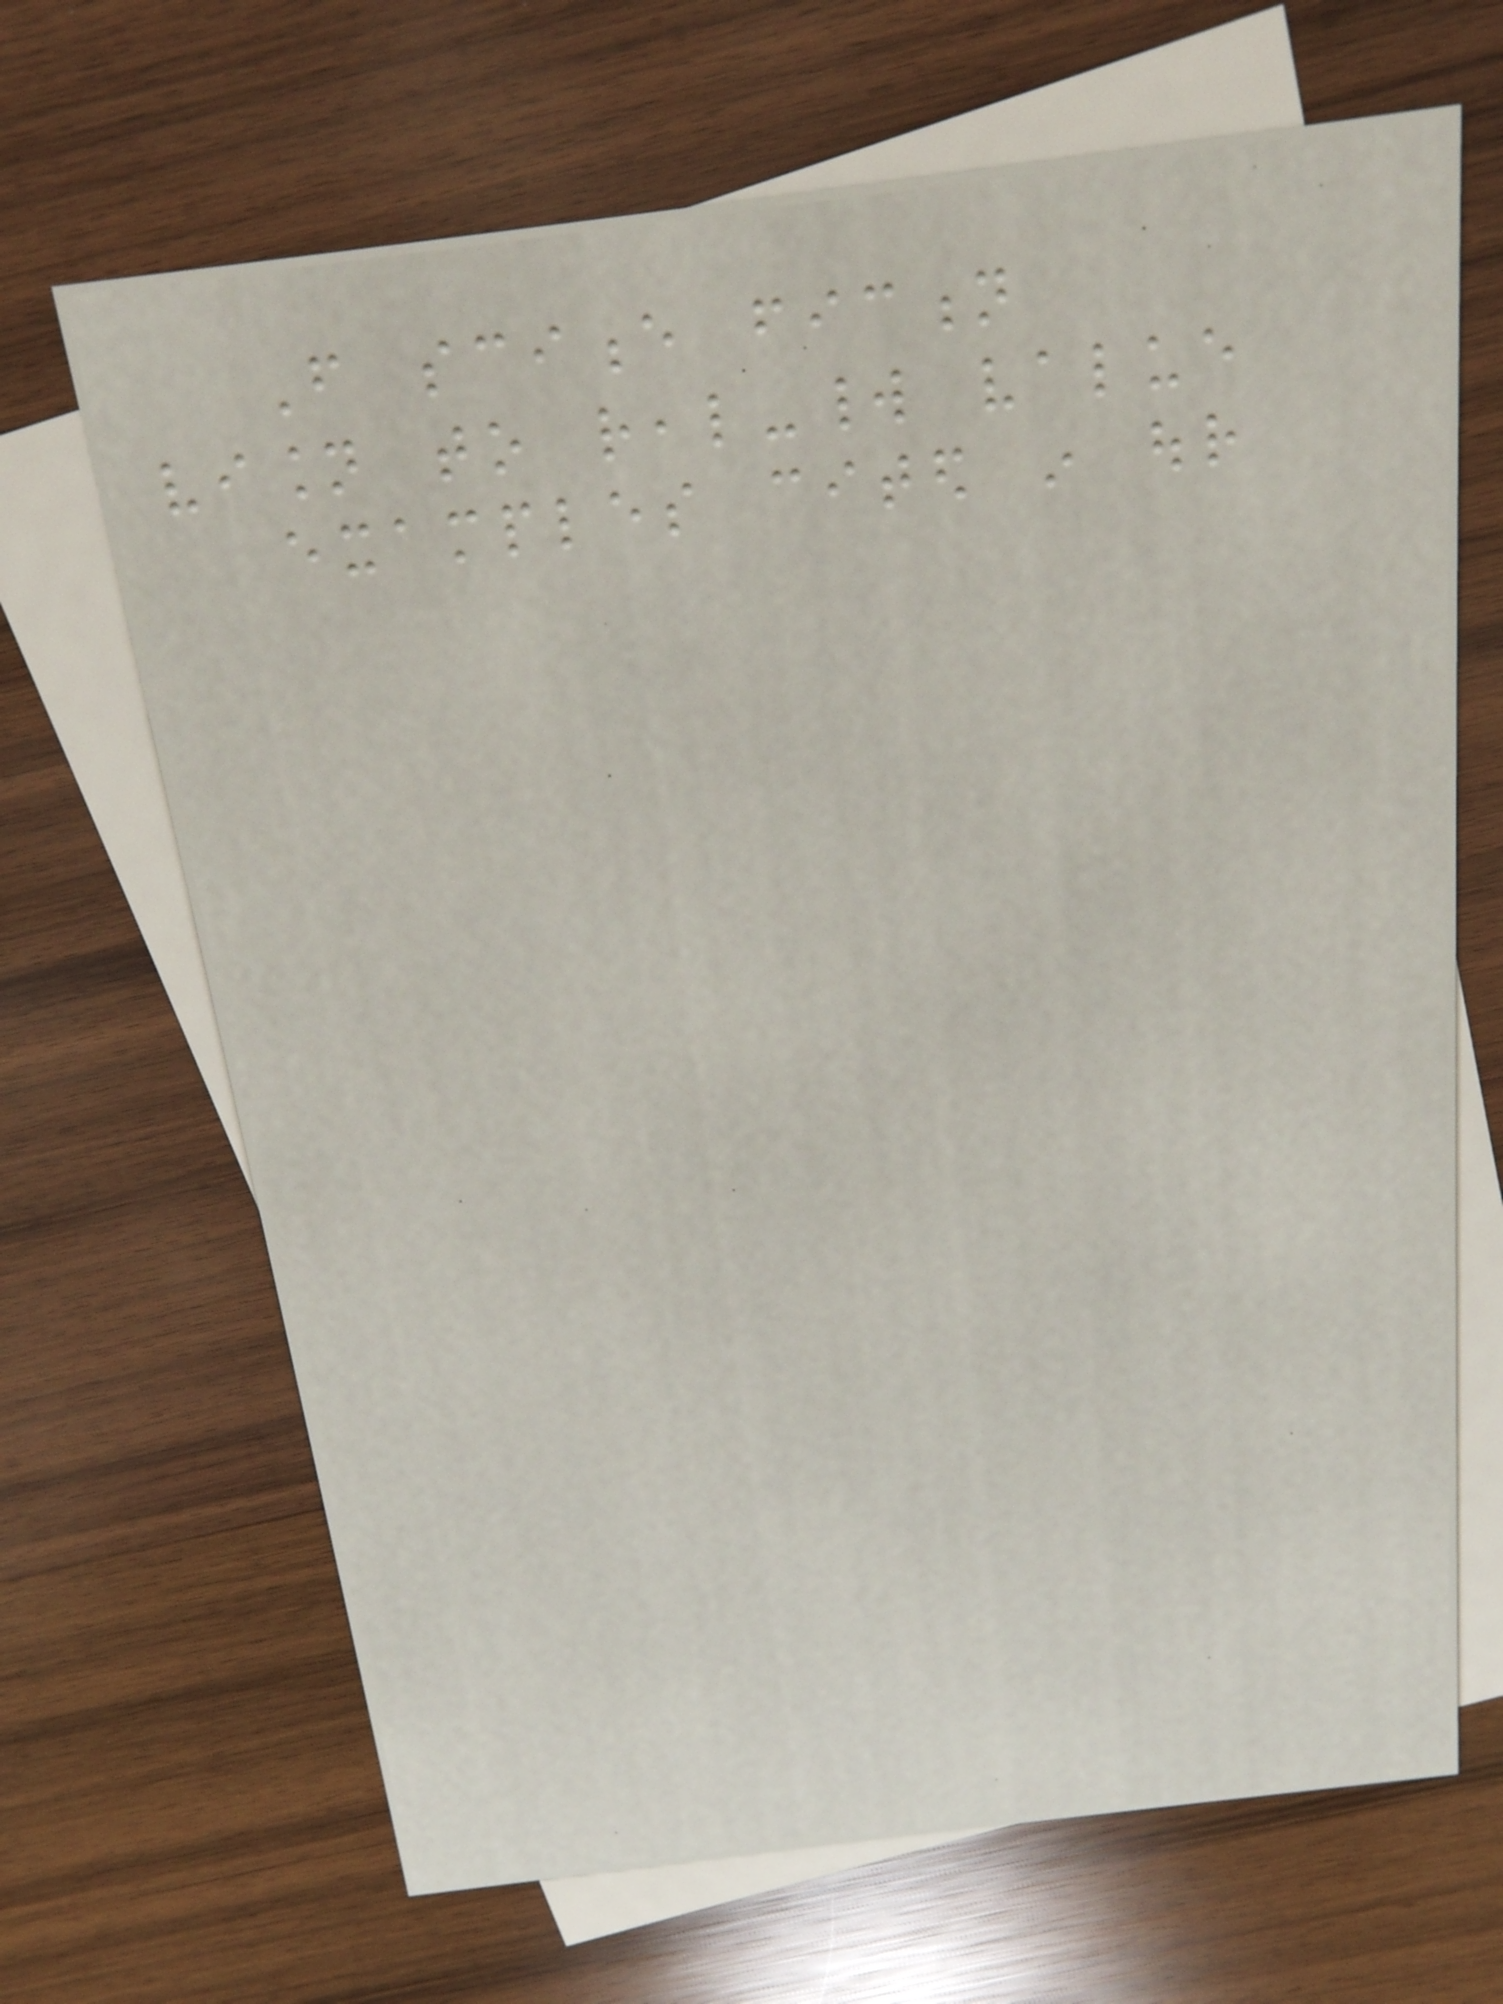From science fiction
vision to real-world value
examples cited in our
